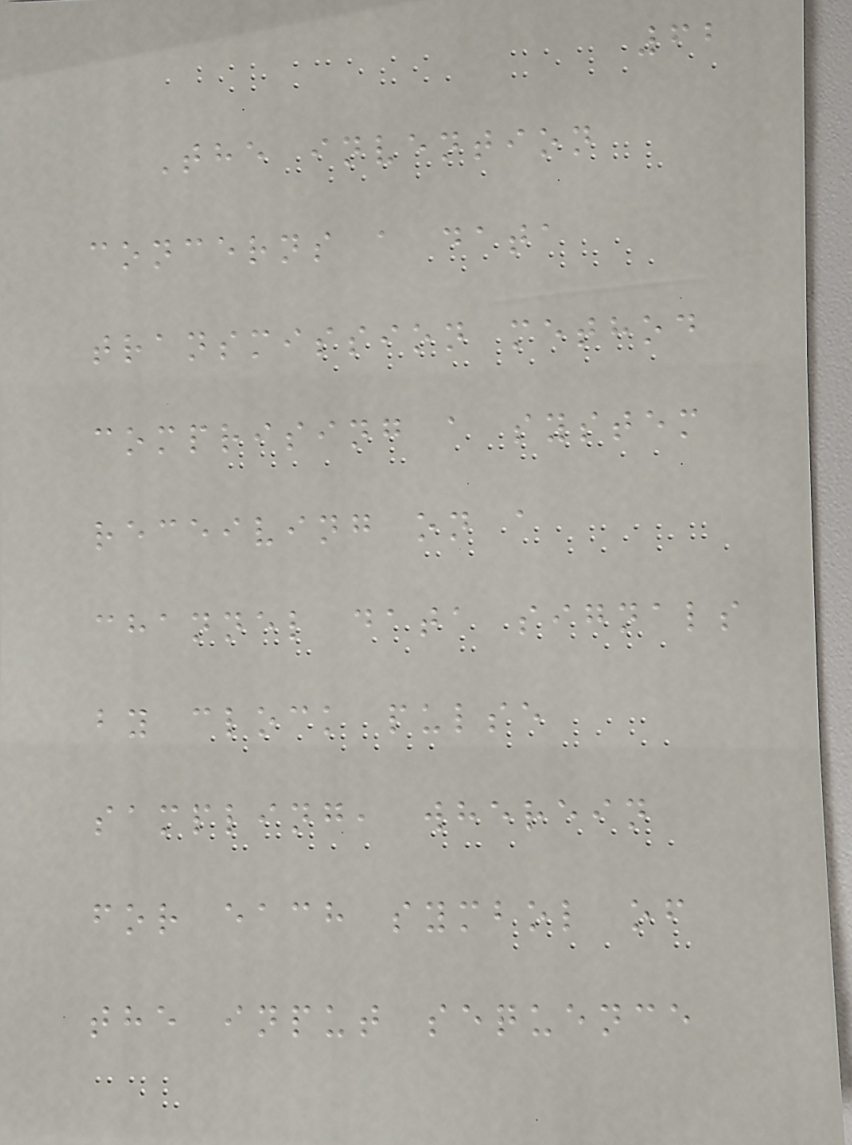62
The invention
concerns a data
transmission method
comprising a system
receiving on a
channel data signals
by clock pulse
sampling, wherein
for each symbol of
the input sequence
